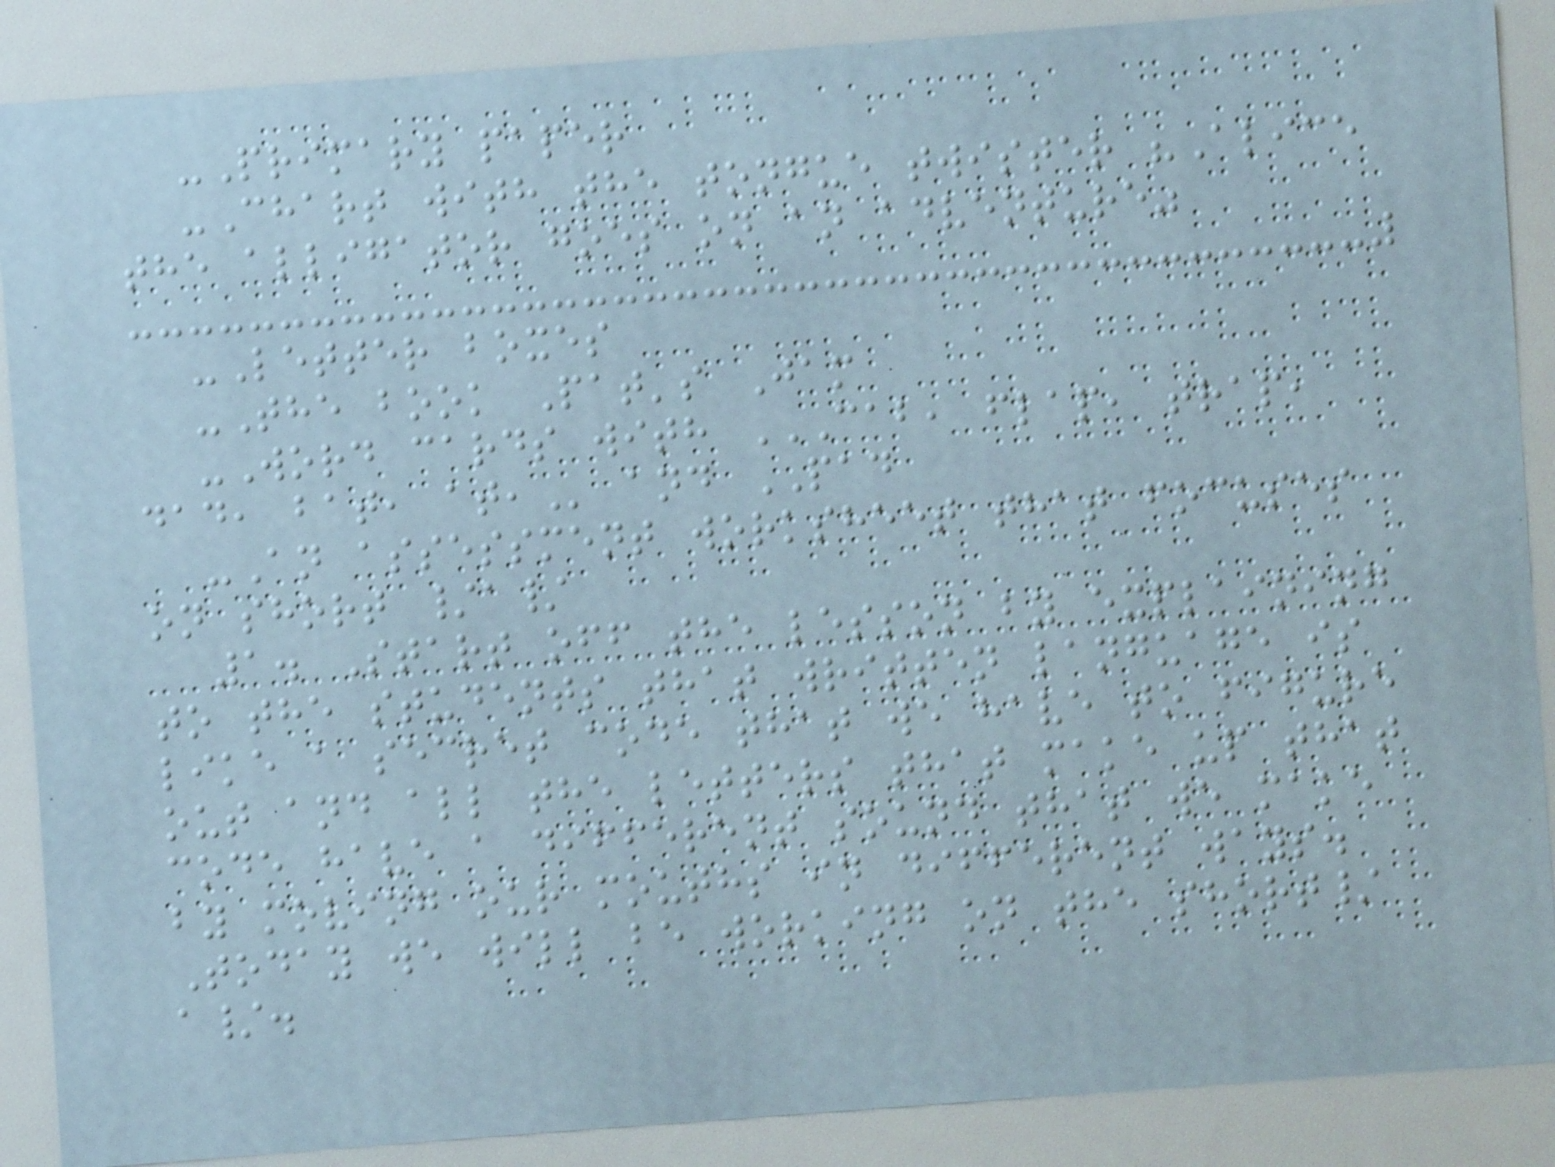-Primary paper
-Chart with the tongue twister "Alice
the alligator goes on an adventure"
-Letter boxes
-The book Pat's Jam
-Word cards with CAB, FLAP, TRAP,
DAD, BAT, AT, and PAD
-An assessment worksheet that focuses
on short /a/
1. Start off the lesson by explaining
to the students that written language is
like a secret code that we have to figure
out and all the letters that make up that
code have a different sound that we make
by moving our mouths in different ways.
Today we will be working on the short/
a/.
